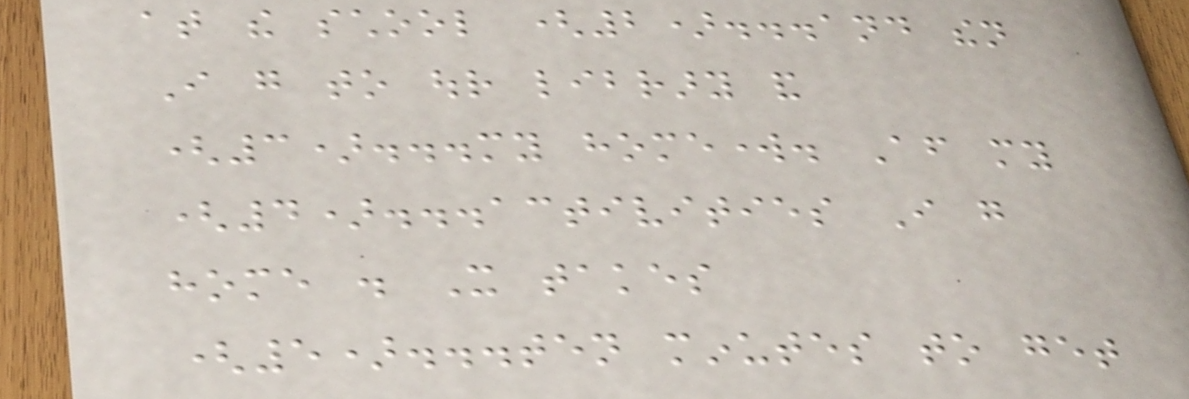at the school (2)...and then
I go to our library and
(3)...my homework. After my
(4)...activities I go
home . It takes
(5)...ten minutes to get
